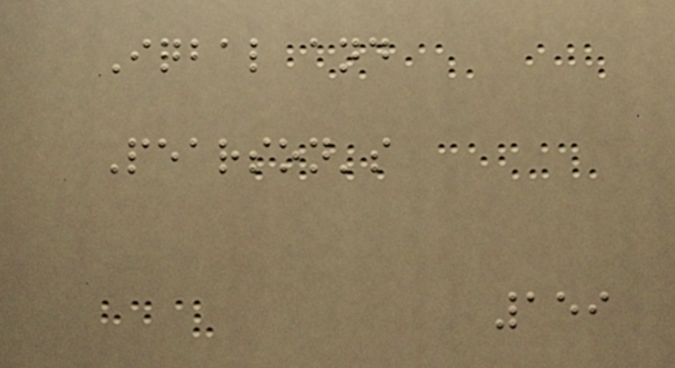Iqbal and
Pearson's
159
